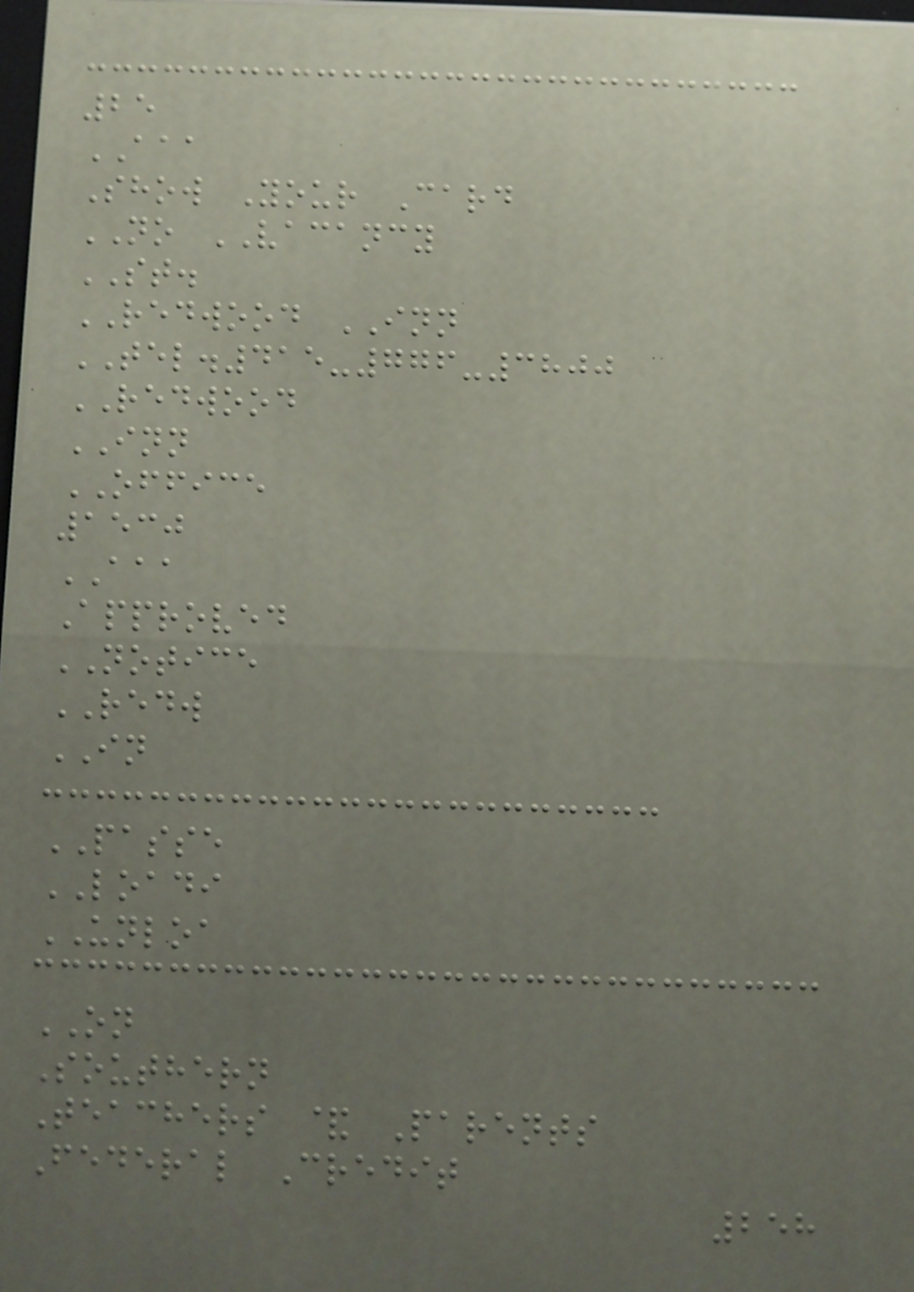25
AAA
Show Your Card
NO VACANCY
ST.
REDWOOD INN
TEL.415-776-3800
REDWOOD
INN
OFFICE
1530
AAA
Approved
NOTICE
REDW
IN
PASSE
LOADI
UNLOA
ON
Southern
Teachers & Parents
Federal Credit
258
